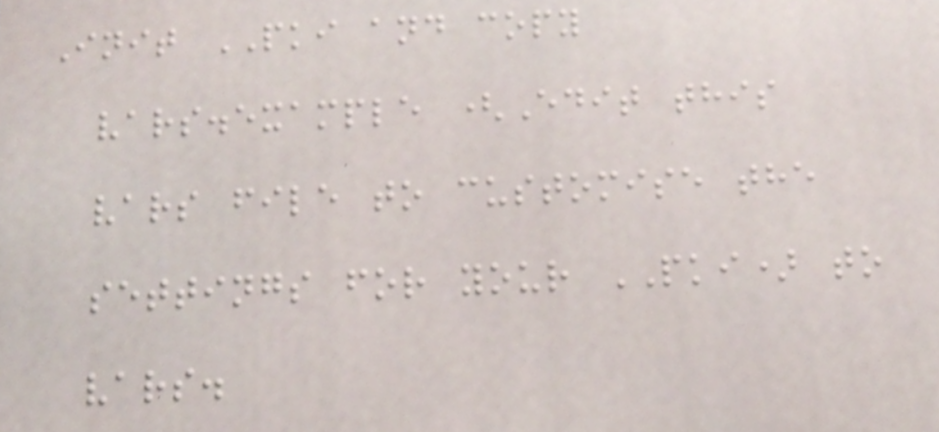Init PKI and copy
vars.example (Edit this
vars file to customise the
settings for your PKI) to
vars.
